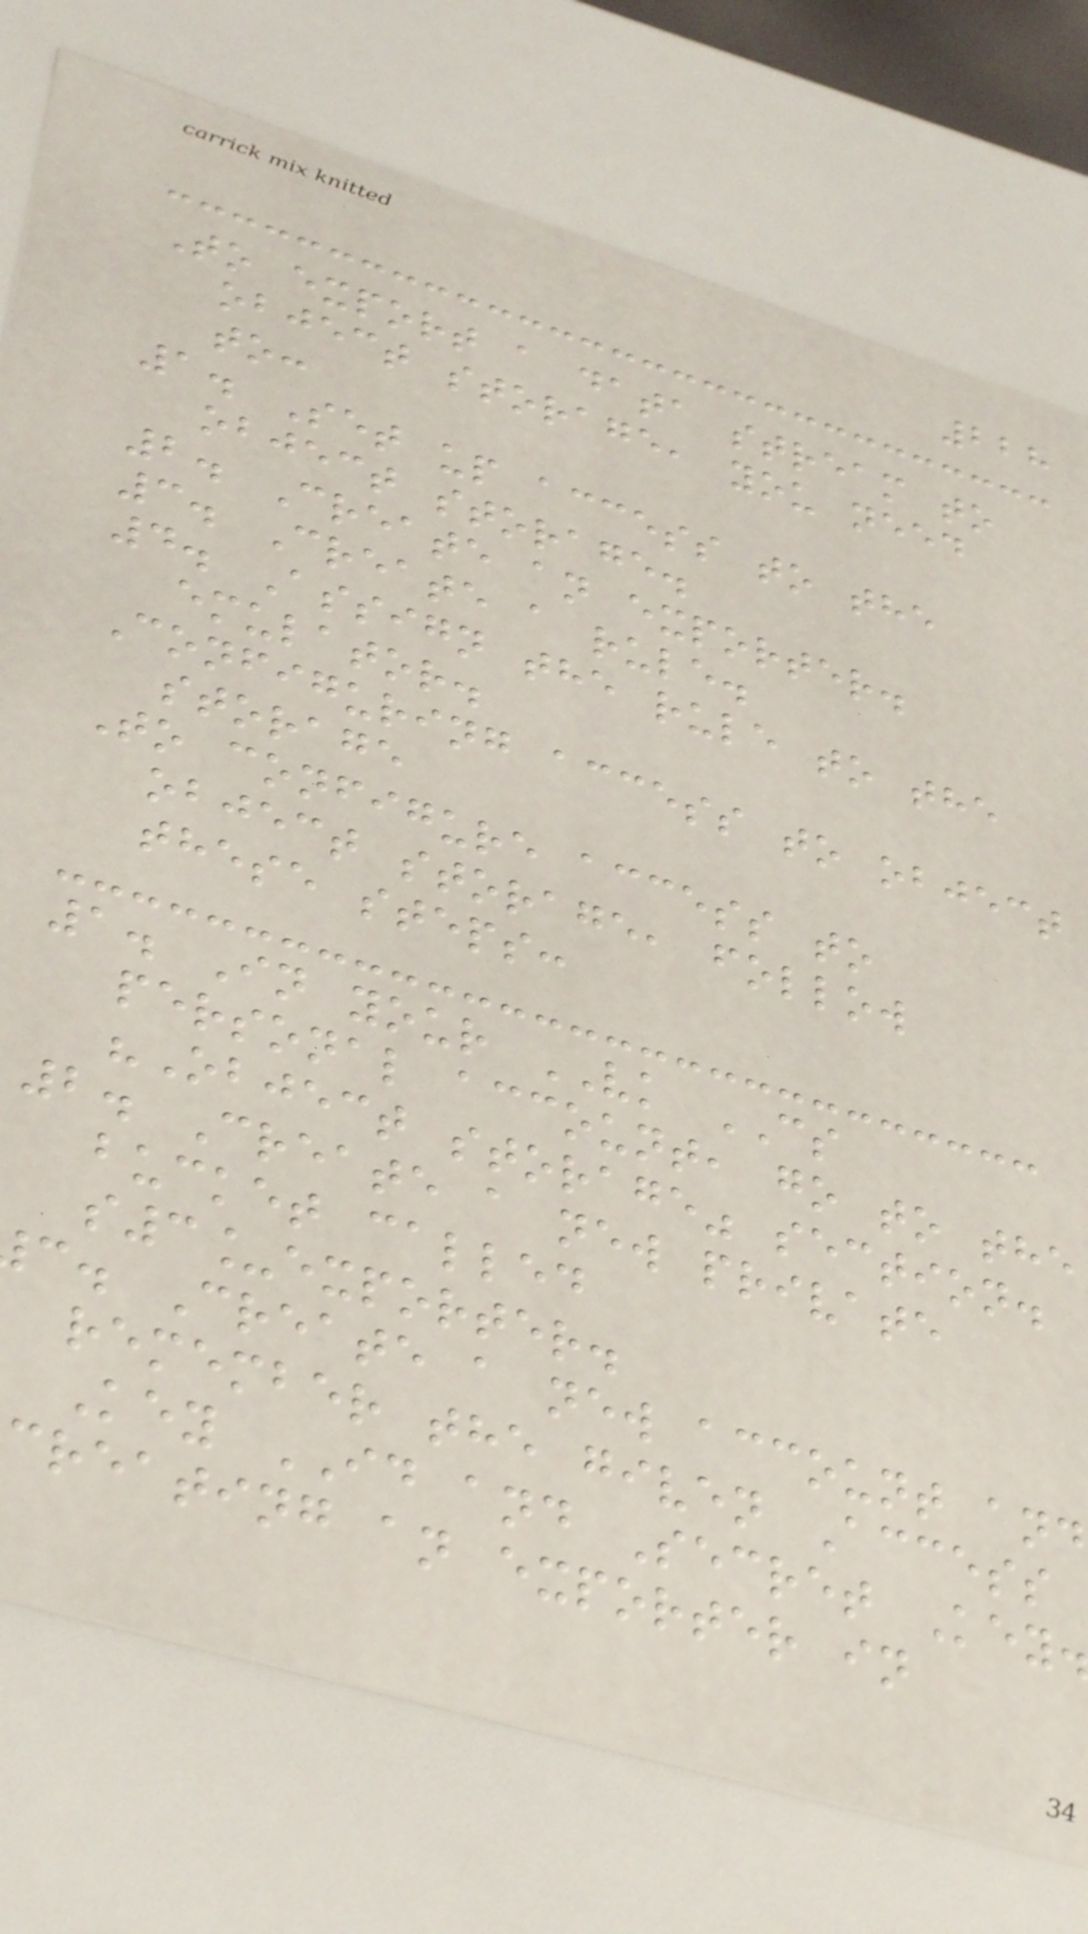228
To export a data stream to
object storage, you need
to:
1. Set up access to the
object storage.
2. Create an exporter.
3. Create a rule.
4. Assign the rule to the
emulator.
Configuring access to object
storage
To configure access to
object storage, follow
these steps:
1. In your VK CS
personal account, go to the
"Object storage" section.
2. Create a new private
bucket called
s3_exporter.
c. Create a new account and
remember the given Access
Key ID and Secret Key
creating an exporter in
